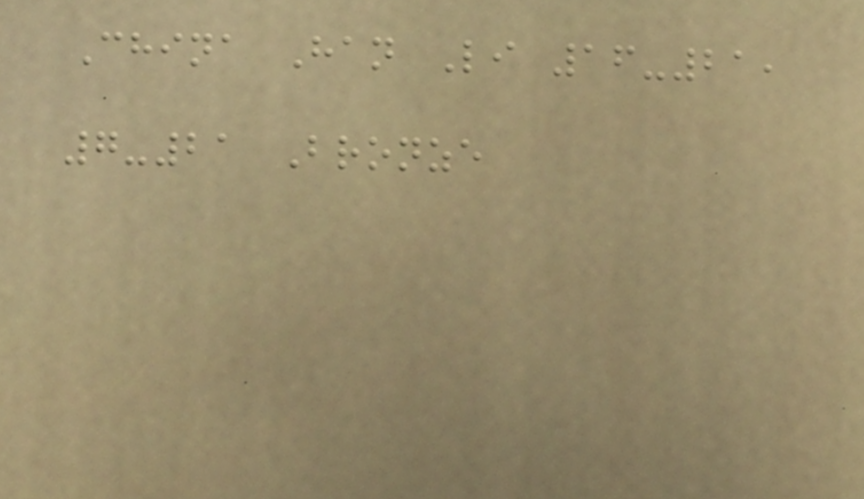China Han Li 16-21,
7-21 Bronze
